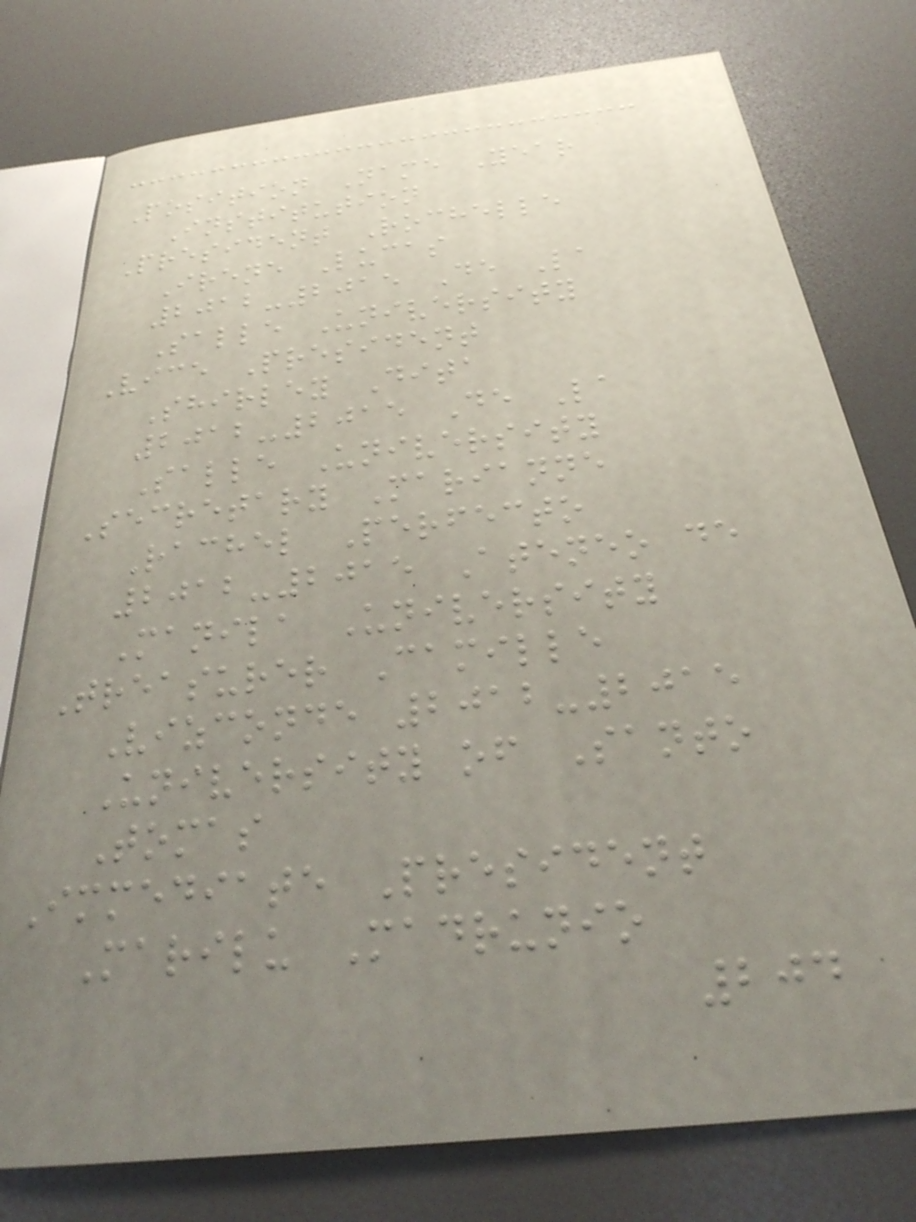Position Name Year
Institution
President Rochelle
Irene Lucas
2012-2015 De La
Salle University
Vice President
Shirley Dita
2012-2015 De La
Salle University
Secretary Marianne
Rachel Perfecto
2012-2015 Ateneo de
Manila University
Treasurer Camille
Vizconde 2012-2015
University of Santo
Tomas
Immediate President
Marilu Madrunio
204
